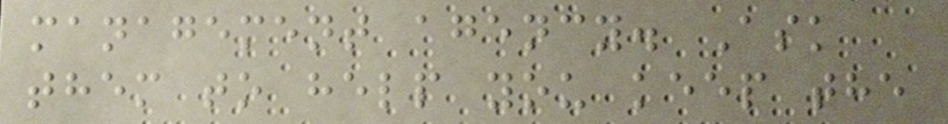management agency. Ask
them to help you keep the
